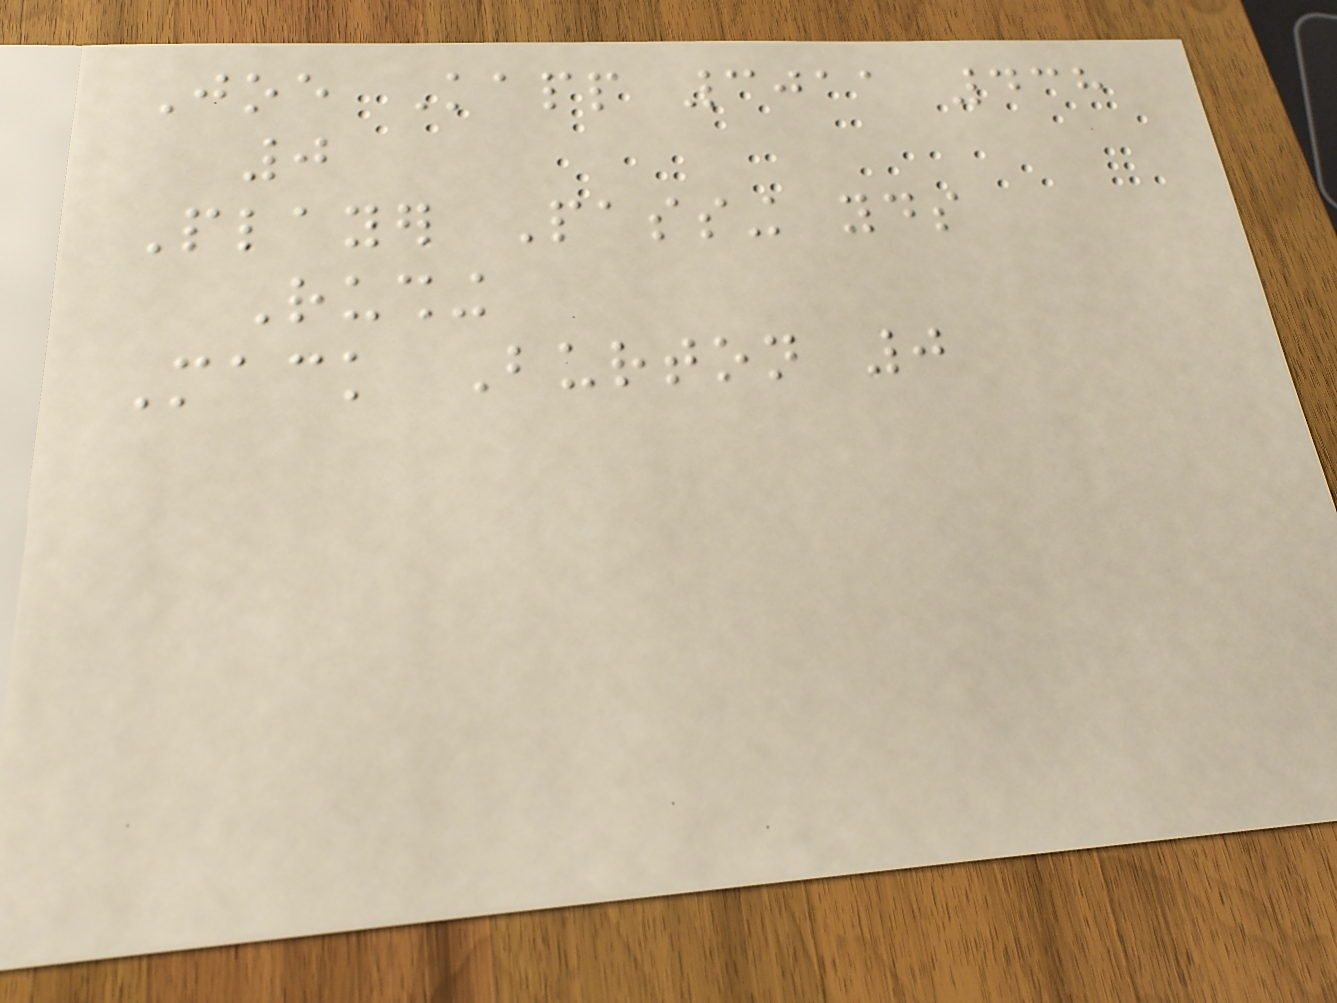Joe Kapp 3011 438
0
Player Passing yds
Rushing
Mack Burton 0
